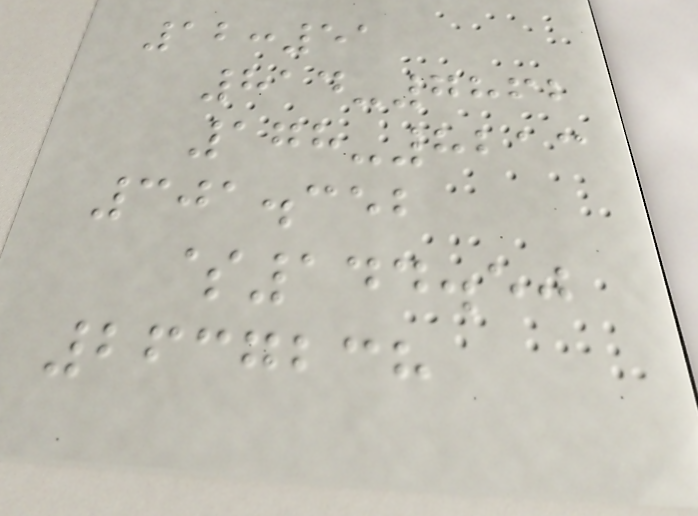12:51
814-7862
178-8213
301.352
$144.50
2637238
